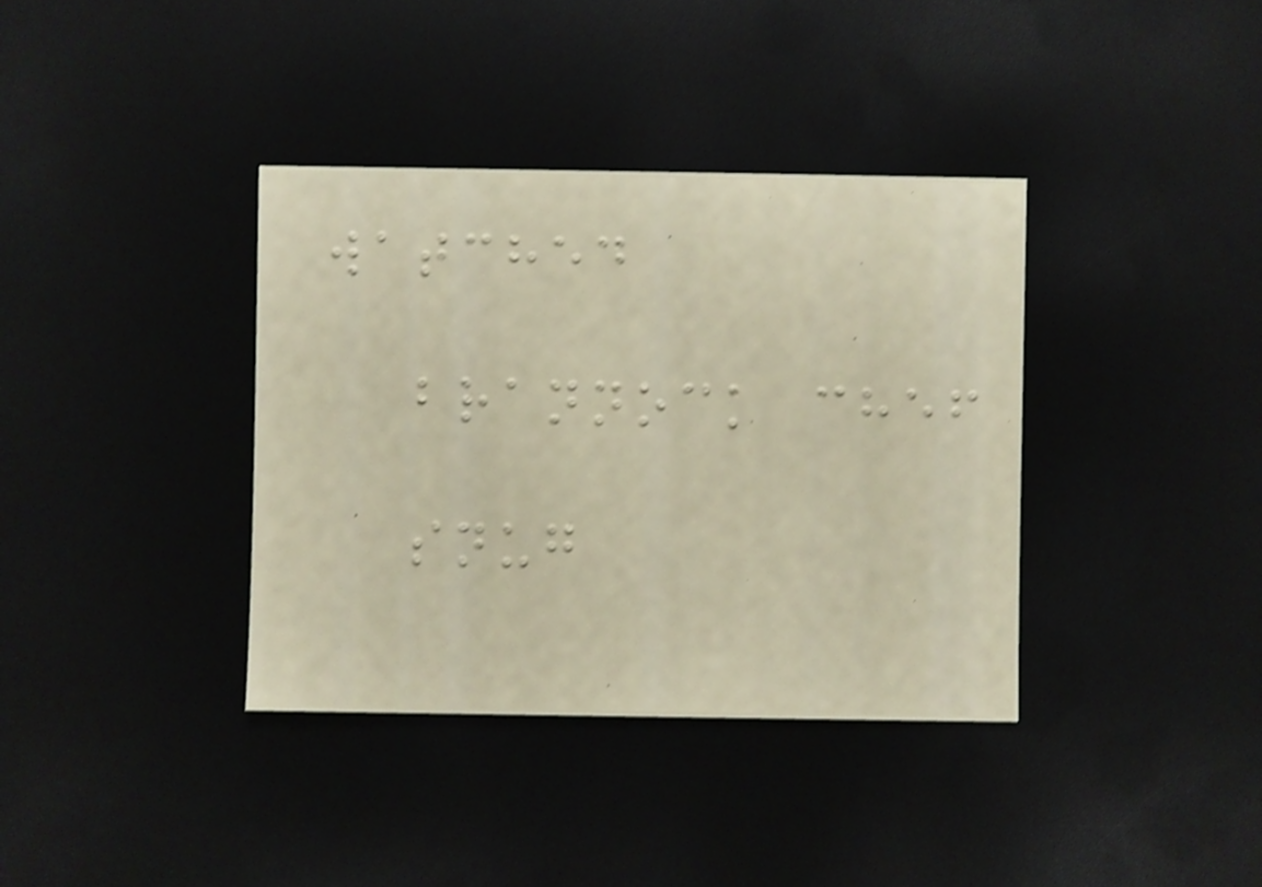watched
brannock chef
snug
